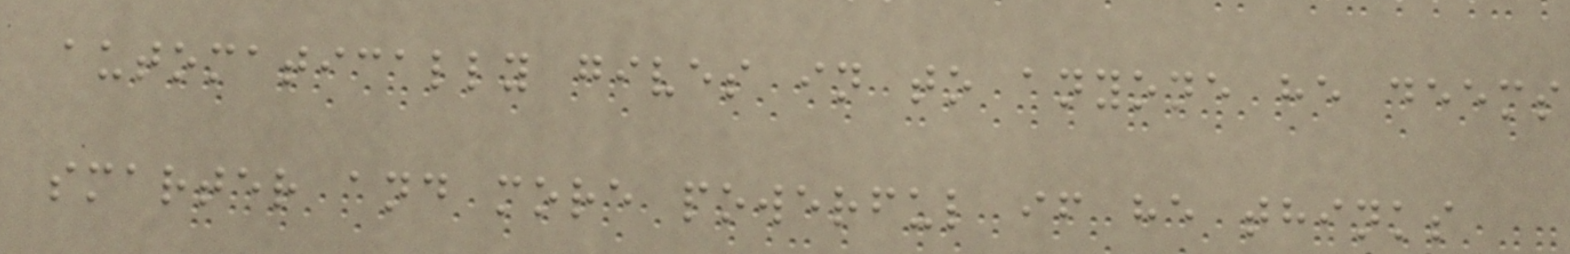automatically gives in to anyone he deems
smarter and more powerful if he thinks
